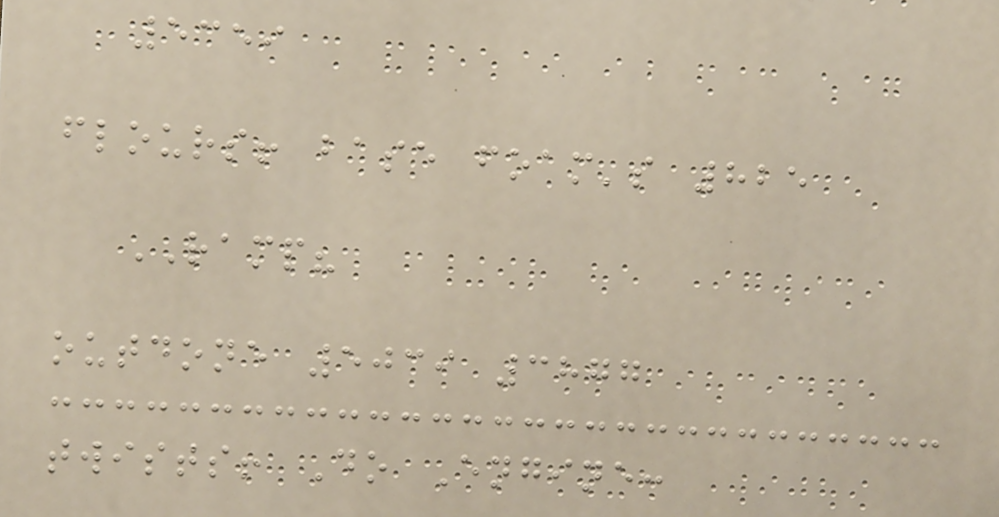5359
flours! base foam's 825
RAMP?
outdone 5039 3877
twists! Do Engine:
